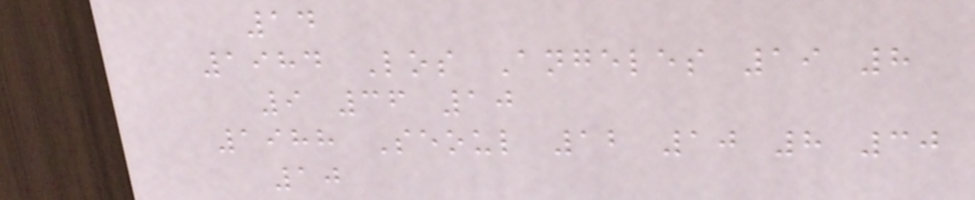14
1984 Los Angeles 19 8
9 36 10
1988 Seoul 12 10 8 30
10
